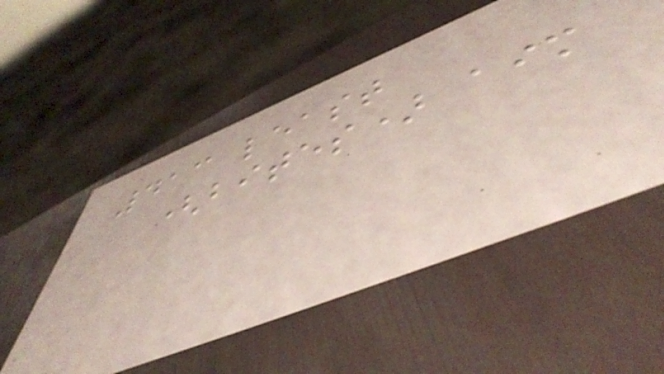413 least
(bites) aim
